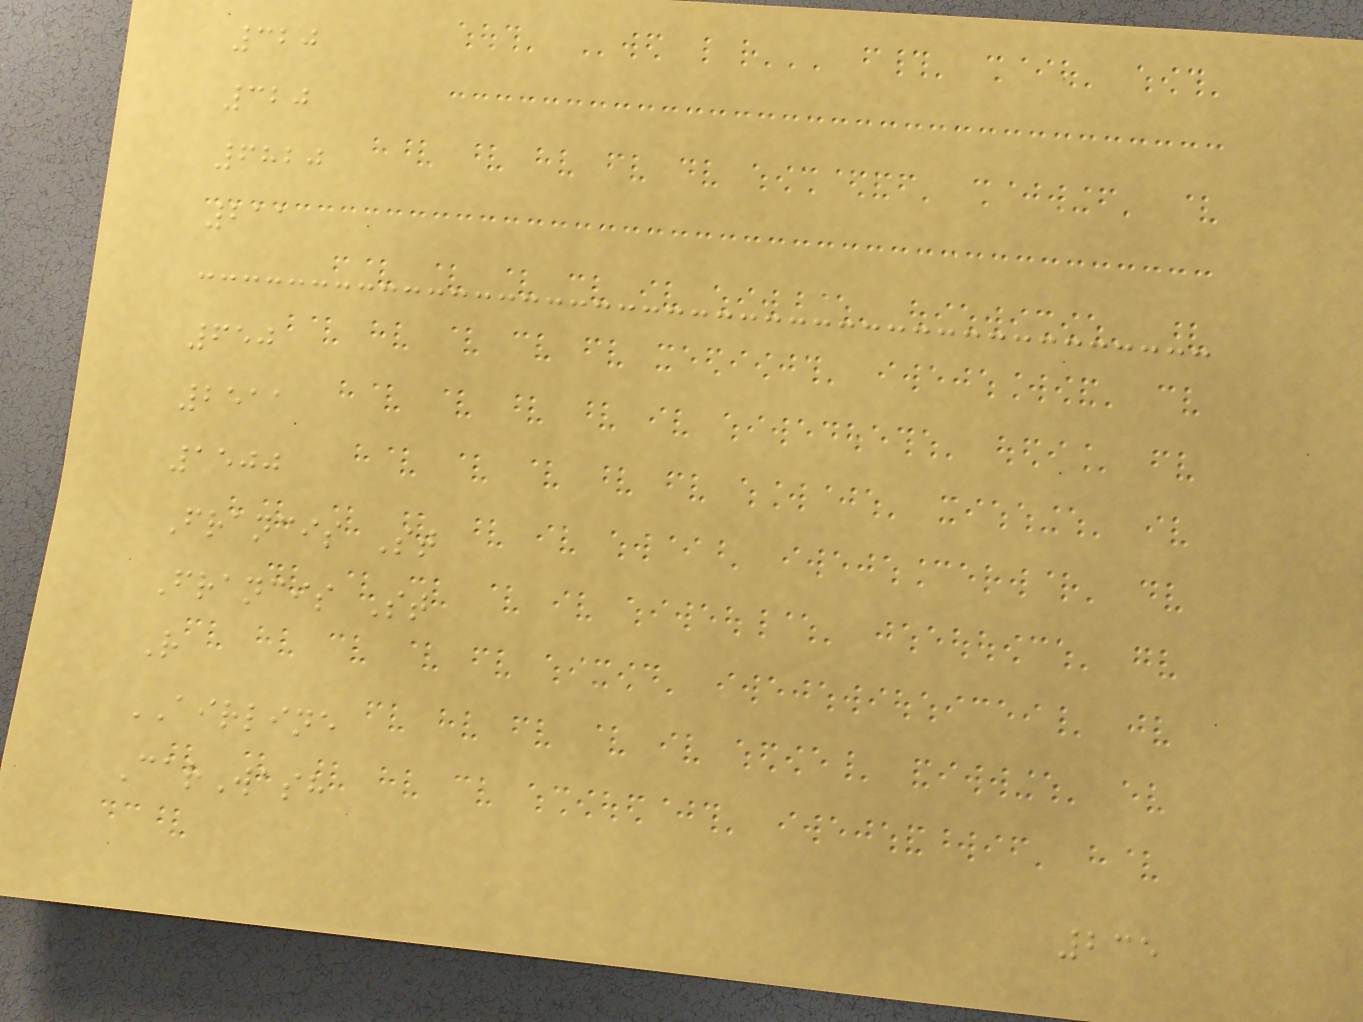320
320
6820
211
650
2511
1500
Francis St
Francis St
R
AIRLINE
CarWash
235
